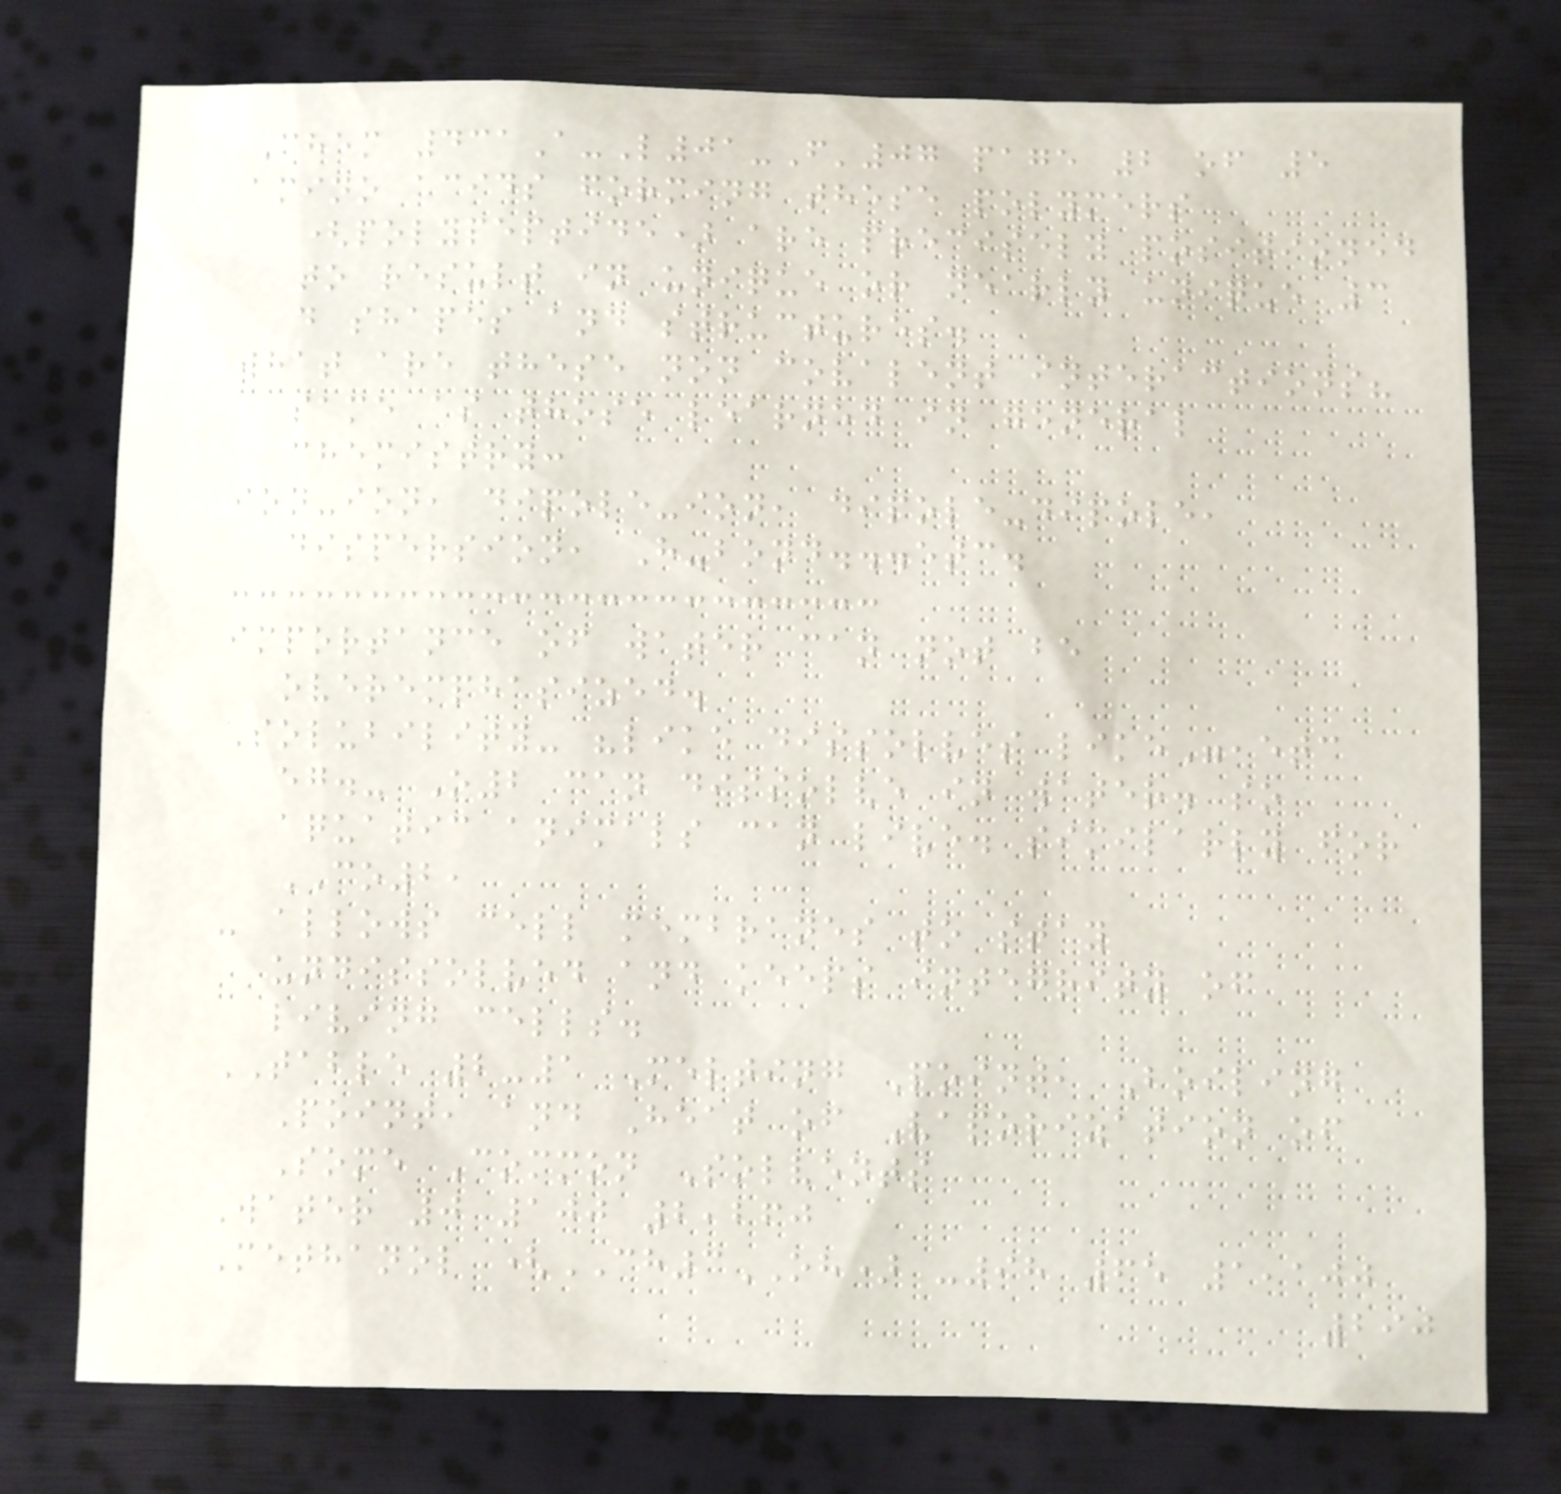Chem 431A-L01-F'07 page 2 of 5
amino acids forming these polymers
(polypeptide) are precisely positioned
to result in unique or nearly unique 3
d shapes and structures.
what are these non covalent interactions?
same as those learned in general
chemistry:
ion-ion, dipole-ion, dipole-dipole,
dispersion, H-bond...etc.
importance of water can not be
overemphasized.
Solubility- "like dissolves like",etc
eg.- O2 can dissolve in water. so
aquatic animals can live. similarly for
CO2,
- allows cell membranes to stay
undissolved and keeps integrity of
living cells.
TABLE 2-1 Melting Point, Boiling
Point, and Heat of Vaporization of
Some Common Solvents
Water 0 100 2,260
Methanol (CH3OH) -98 65 1,100
290
